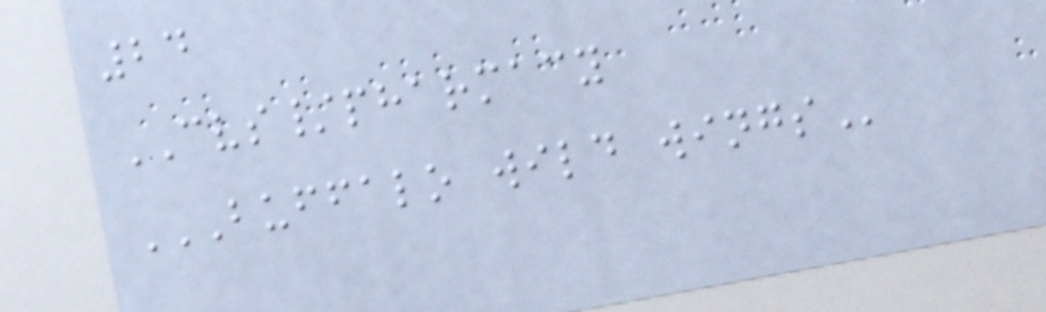24
CVS/pharmacy
BUFFALO WILD WINGS
